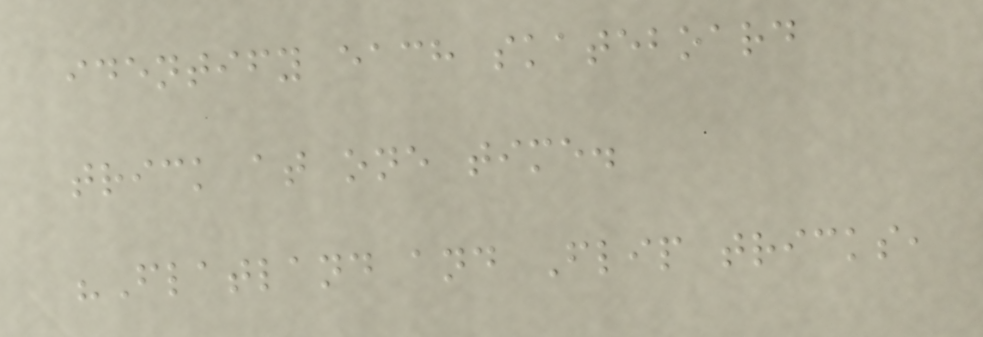identify each skateboard
trick at one time.
"Flatland and Flip tricks,
